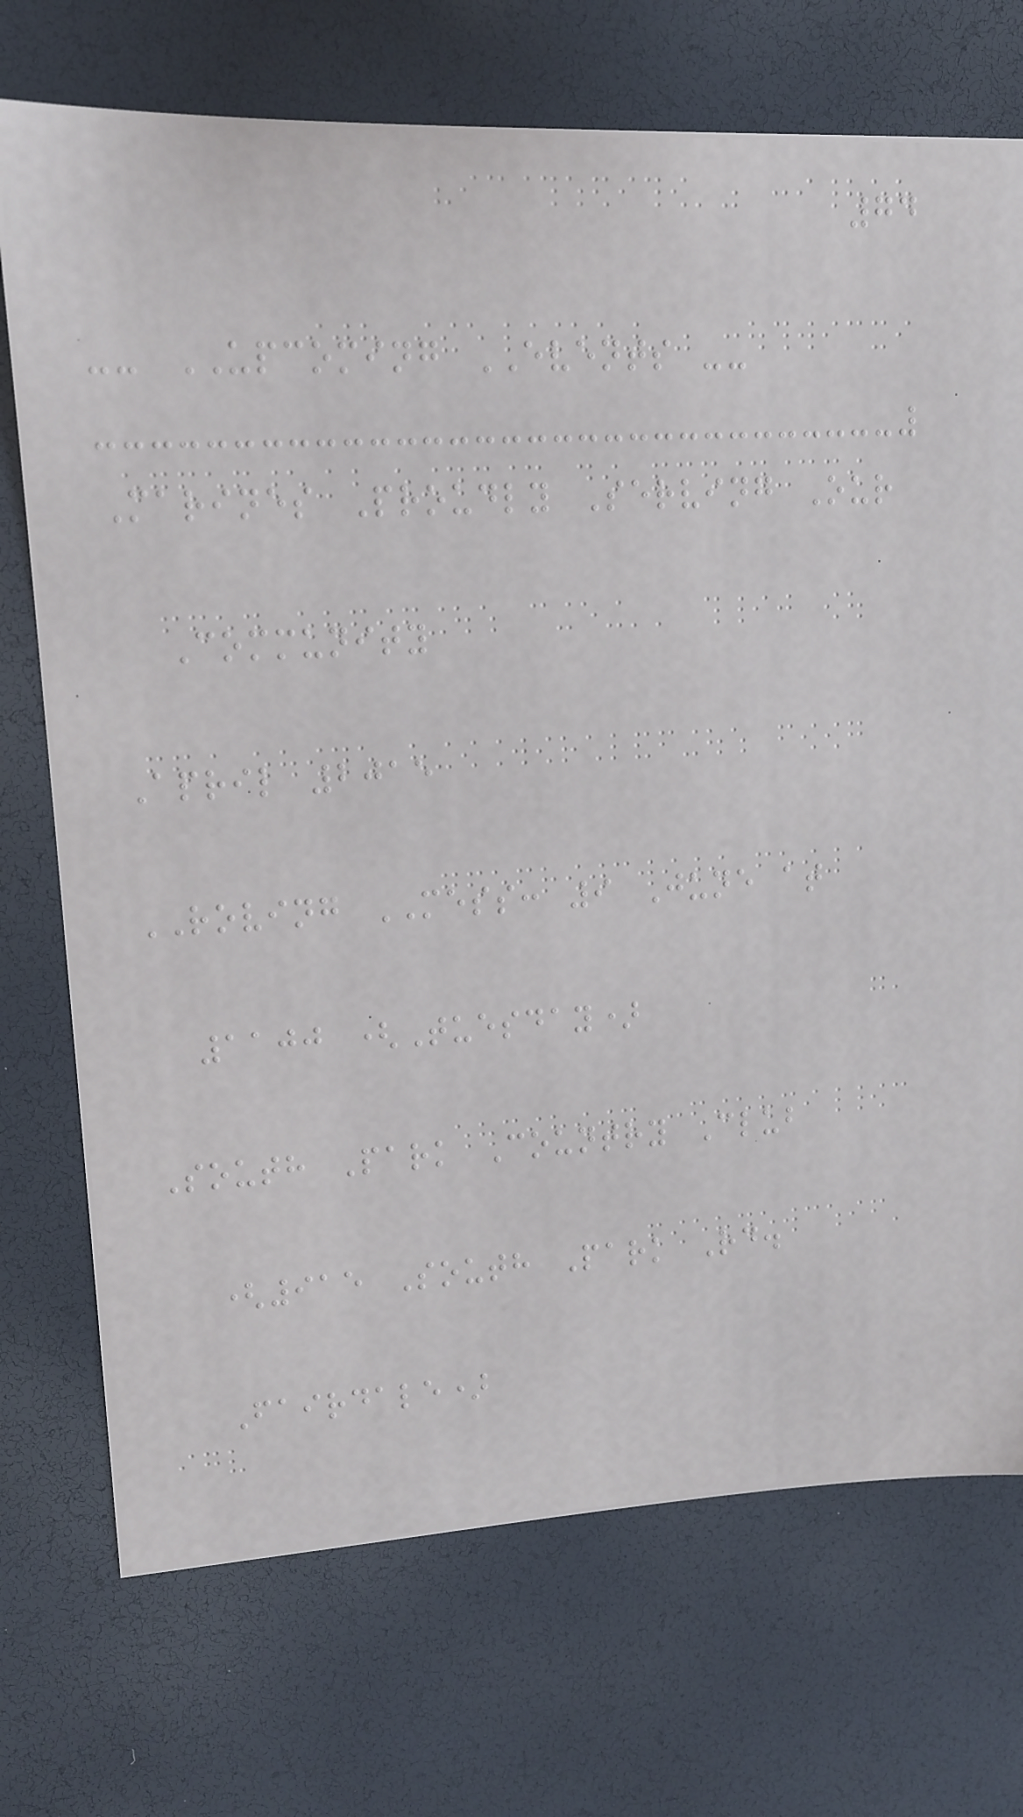74
-- UPCOMING EVENTS --
Marines Proudly Serving Our
Community
April 2015
ROVING MESS: 9 June at
1100 (Tuesday)
South Park Country Club
(915 South Park Rd.
Fairdale)
